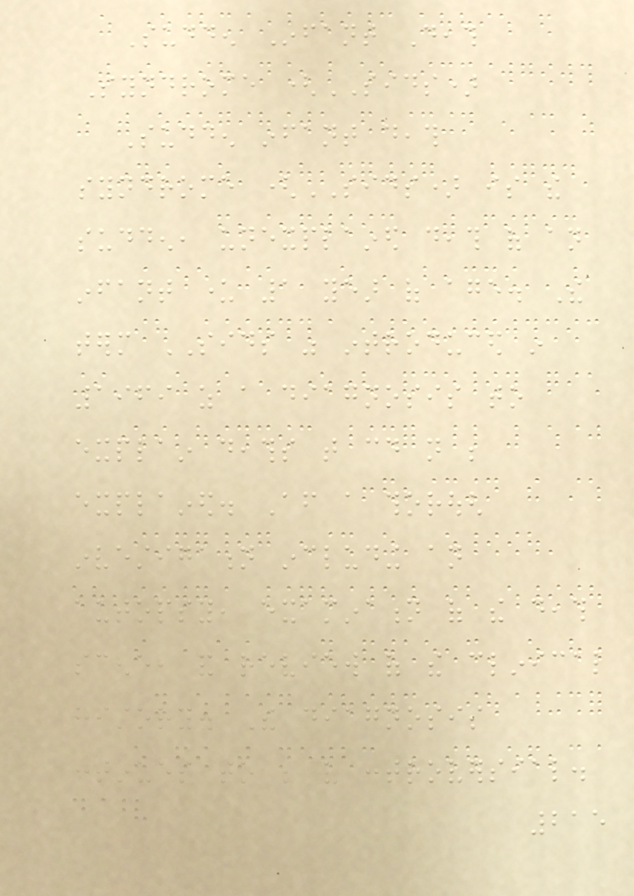Sudden Infant Death
Syndrome (SIDS)
Sudden infant death
syndrome (SIDS) is the
sudden, unexplained death of an
infant under 1 year of age. The
term SIDS was introduced in
1969 as a diagnosis to
explain deaths that could not be
explained. After a thorough
investigation including an
autopsy, examination of the death
scene, and review of the clinical
history. The diagnosis
continues to be very controversial.
215
